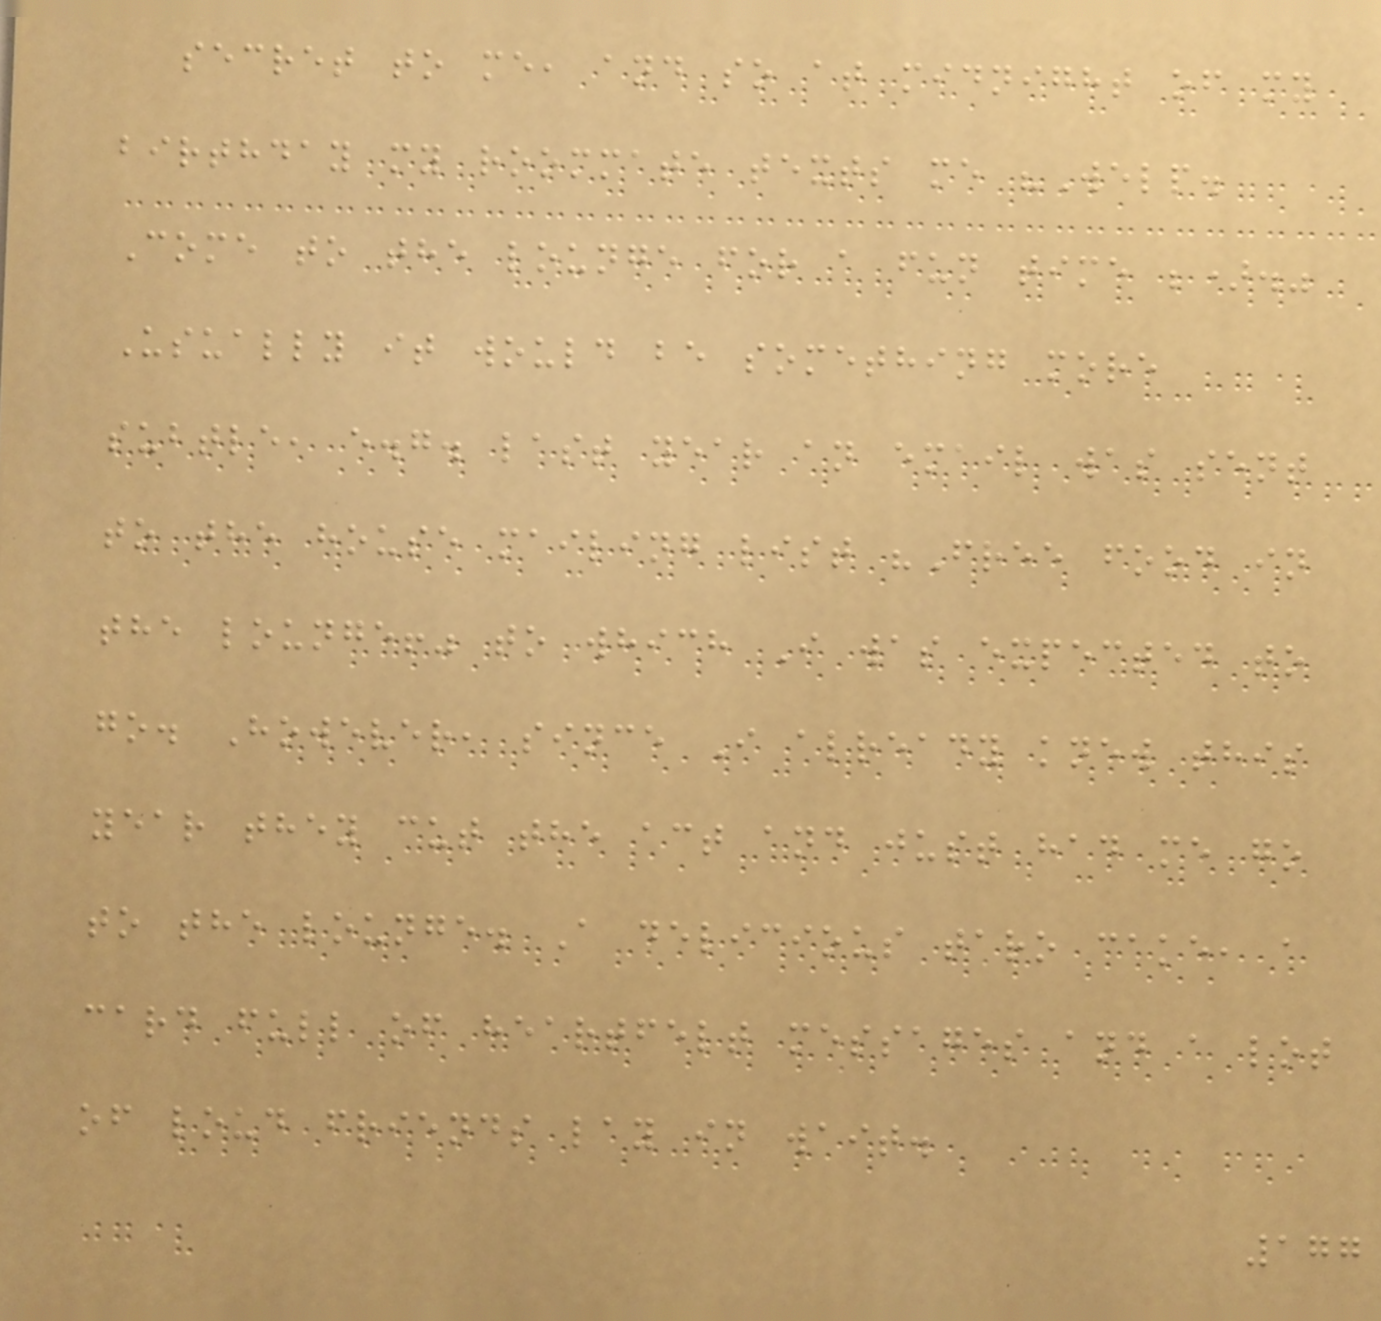secret to me, and so at midnight of my
birthday my roommate texts me "Welp.
Come to the lounge for a fun time ;)."
Usually it would be something more
subtle, e.g. last year an email was sent
to the house mailing list "Free food in
the lounge!" to which I was expected to
go. However, since I already knew this
year they cut the act and just had me go
to the lounge. A delicious taro cake, a
card full of heartfelt messages and a lot
of loud friends lay in wait.
177
